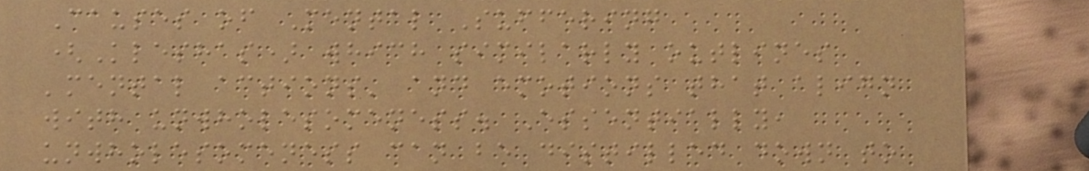Causes of Mental Suffering
(Kleshas) which similarly outlines
'mental actions' and emotions that align
with unwholesomeness. Essentially,
unwholesomeness can be distilled down to
